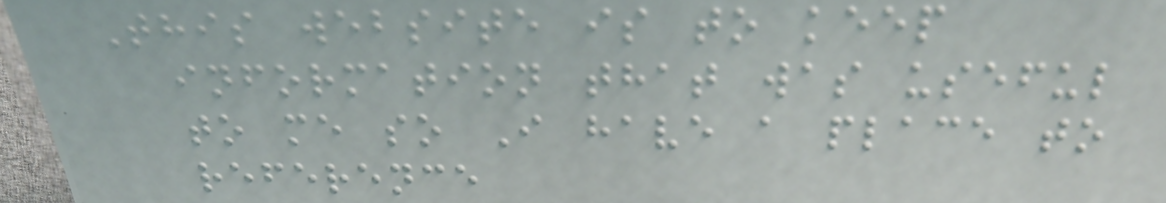This website is to keep
information that was useful
to me so I have a place to
reference
